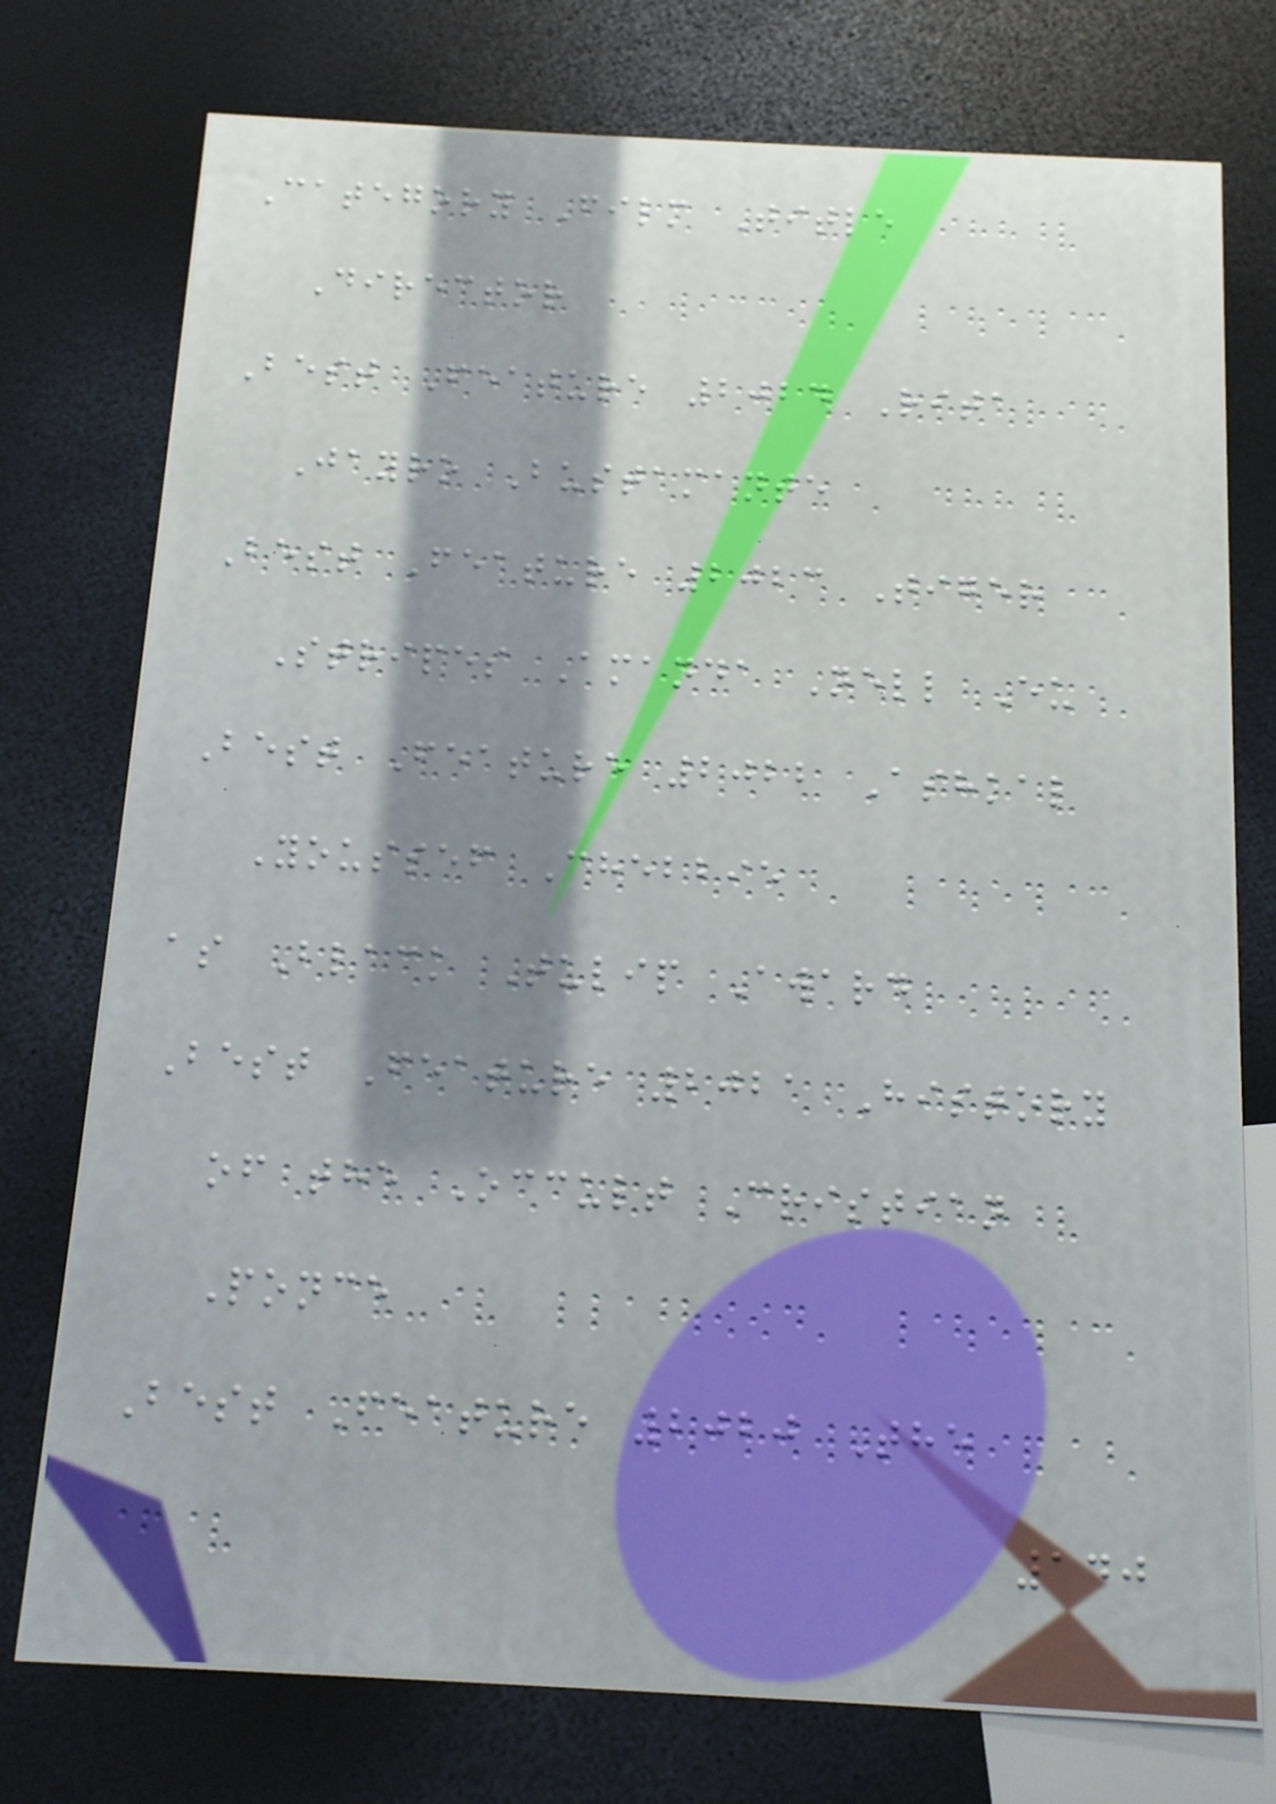Category Film Title
Director
Best Feature 2024 Rita
Jayro Bustamante
Best Feature 2023 Tiger
Stripes Amanda Nell Eu
Best Feature 2022 Ashkal
Youssef Chebbie
as Black Tulip Award
Best Feature 2021 History
of the Occult Cristian
Ponce
Best Feature 2020 The
140
